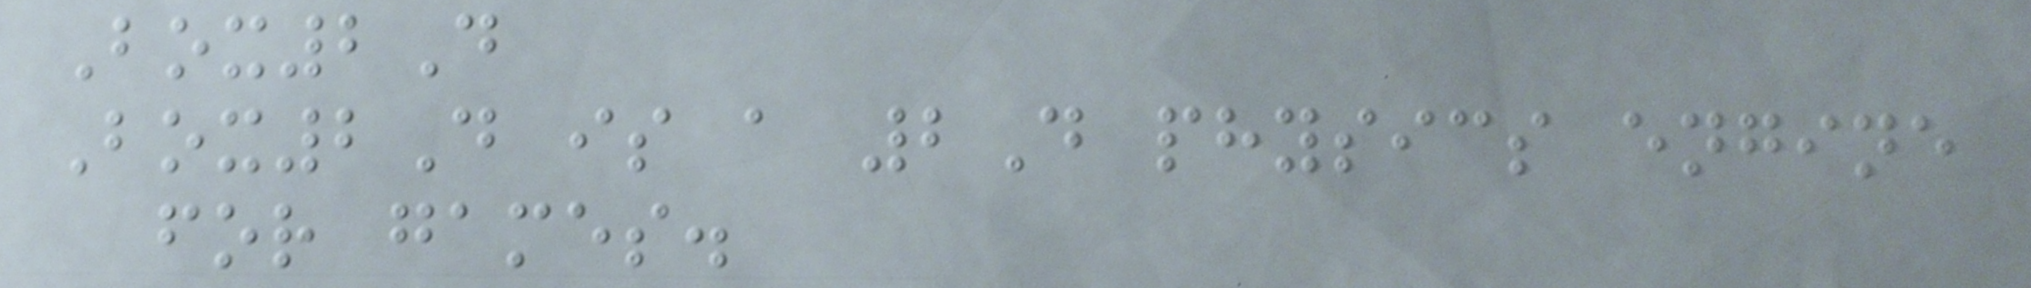Box2D
Box2D is a 2D physics engine
for games.
